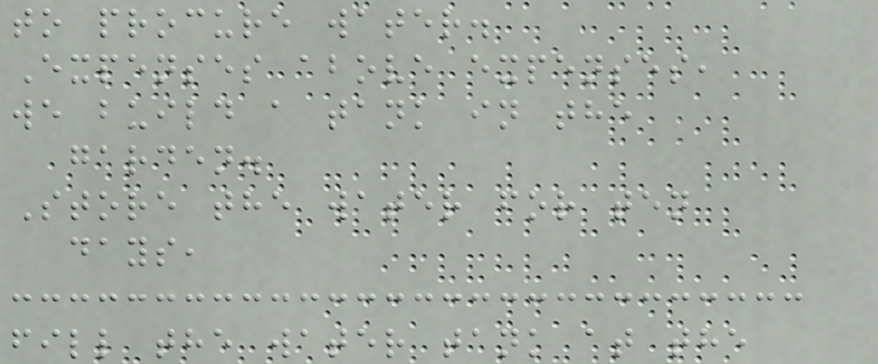to procure water.
Expenses above expenses,
we build a tank in the
garden.
Store the water for ten
days,
fill the water tank at the
